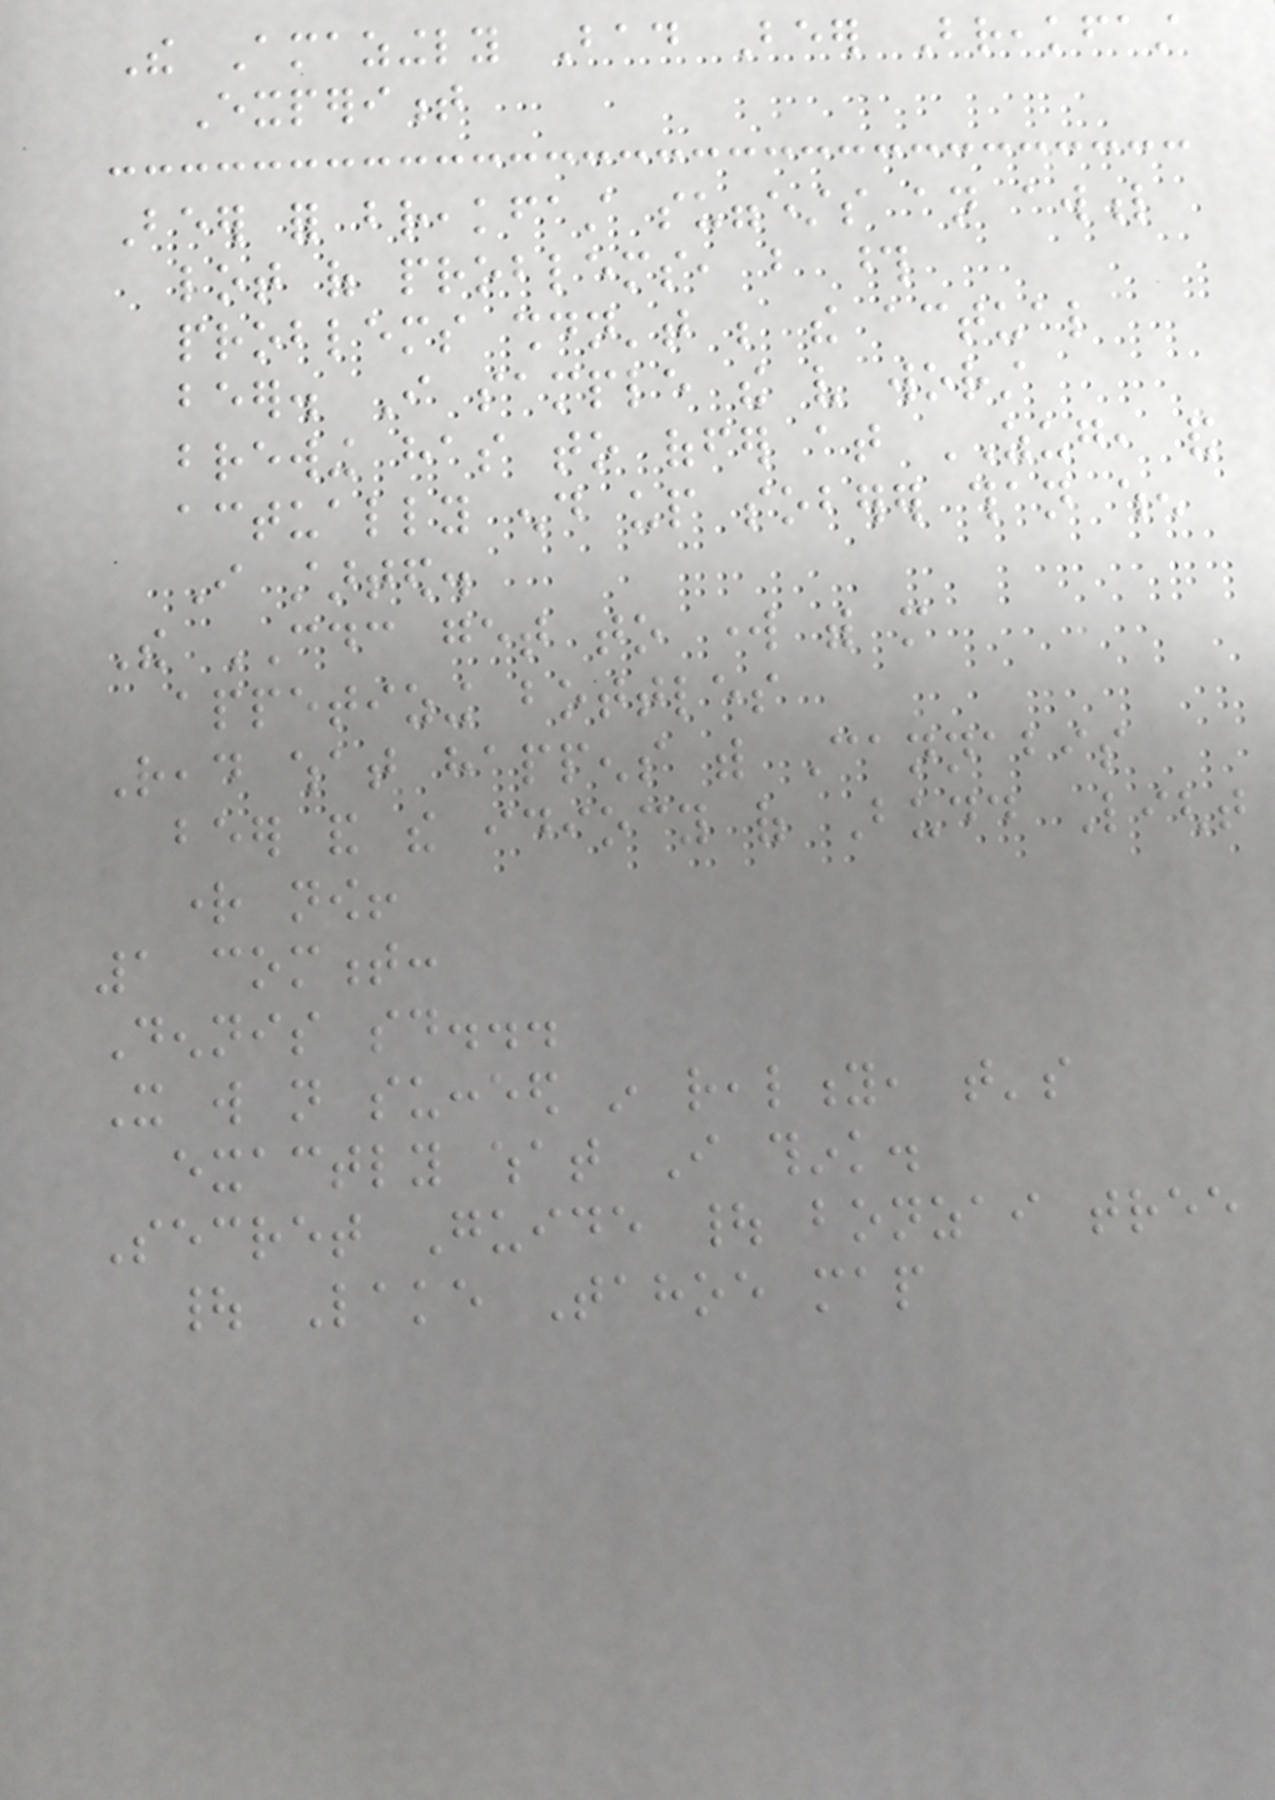The Amazingly Bad Beer Breakfast
Experiment
Beer for breakfast suggests an awful
lot of problems, but those
problems shouldn't be the actual
beer. I sample the very worst
brewing has to offer at ZUG, and
actually end up soberer than when
I started.
The CDC get to work with more
appetizing bottles
Read what happens with Cannabis
beer and the idiocy of Budd Light
right now!
1 comment:
Dennis said...
It will not succeed in reality, that's
exactly what I think.
Secret Guide | bonzai tree
| Lake Tahoe map
